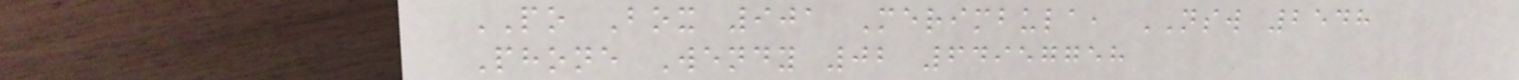PO Box 901 Merimbula, NSW 2548
Phone Wendy 02 64957758
